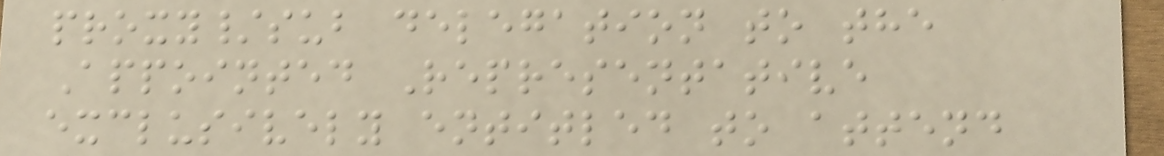proxy/sub delegation to the
Appointed Representative
exclusively entitled to attend
